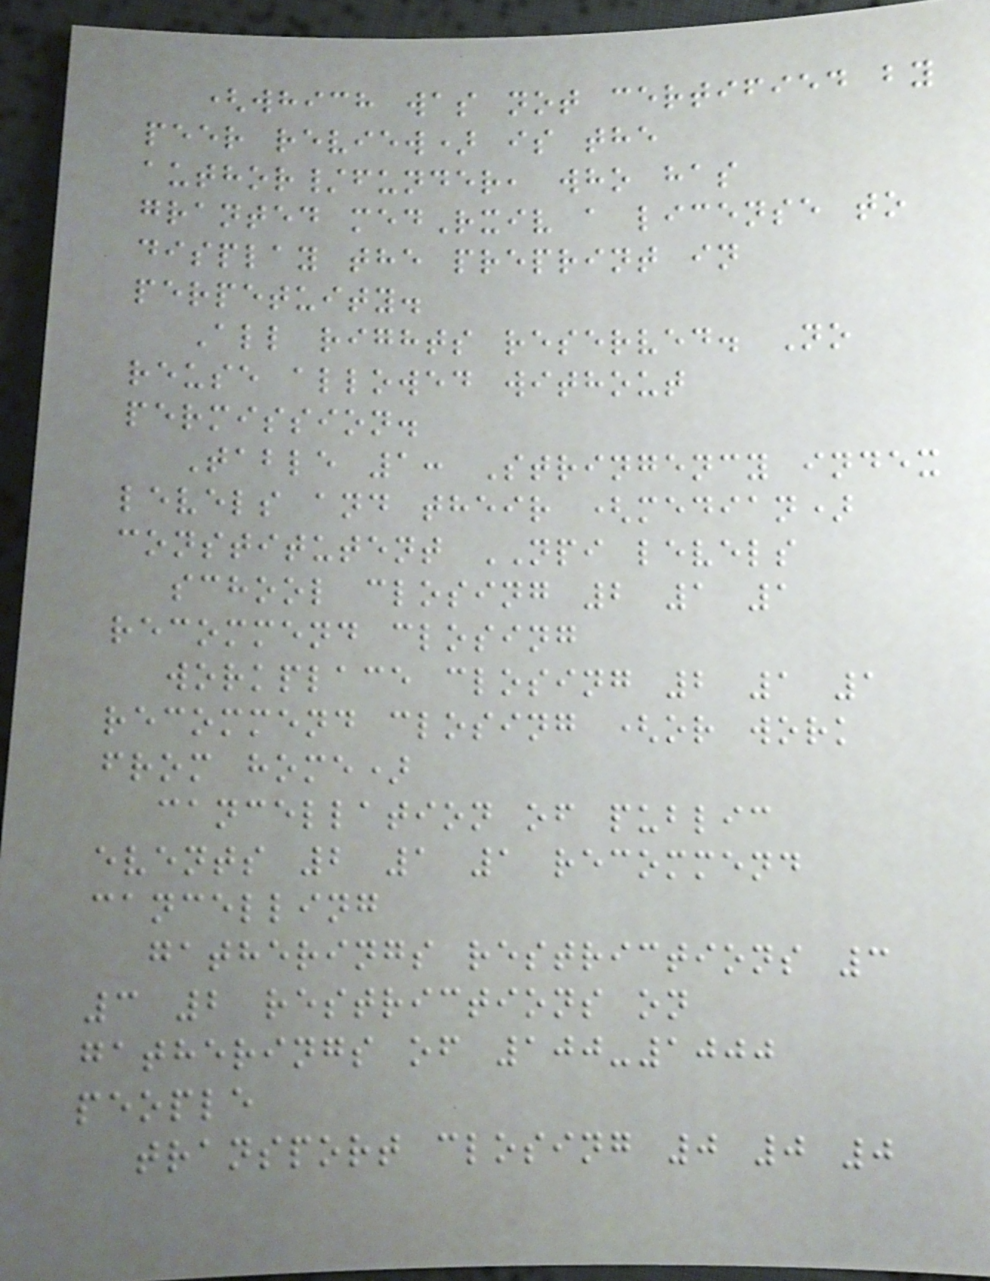(which was not certified by
peer review) is the
author/funder, who has
granted medRxiv a license to
display the preprint in
perpetuity.
All rights reserved. No
reuse allowed without
permission.
Table 1: Stringency index
levels and their (median)
constitutent NPI levels
school closing 2 1 1
recommend closing
workplace closing 2 1 1
recommend closing (or work
from home)
cancellation of public
events 2 1 1 recommend
cancelling
gatherings restrictions 3
3 2 restrictions on
gatherings of 100-1000
people
transport closing 0 0 0
